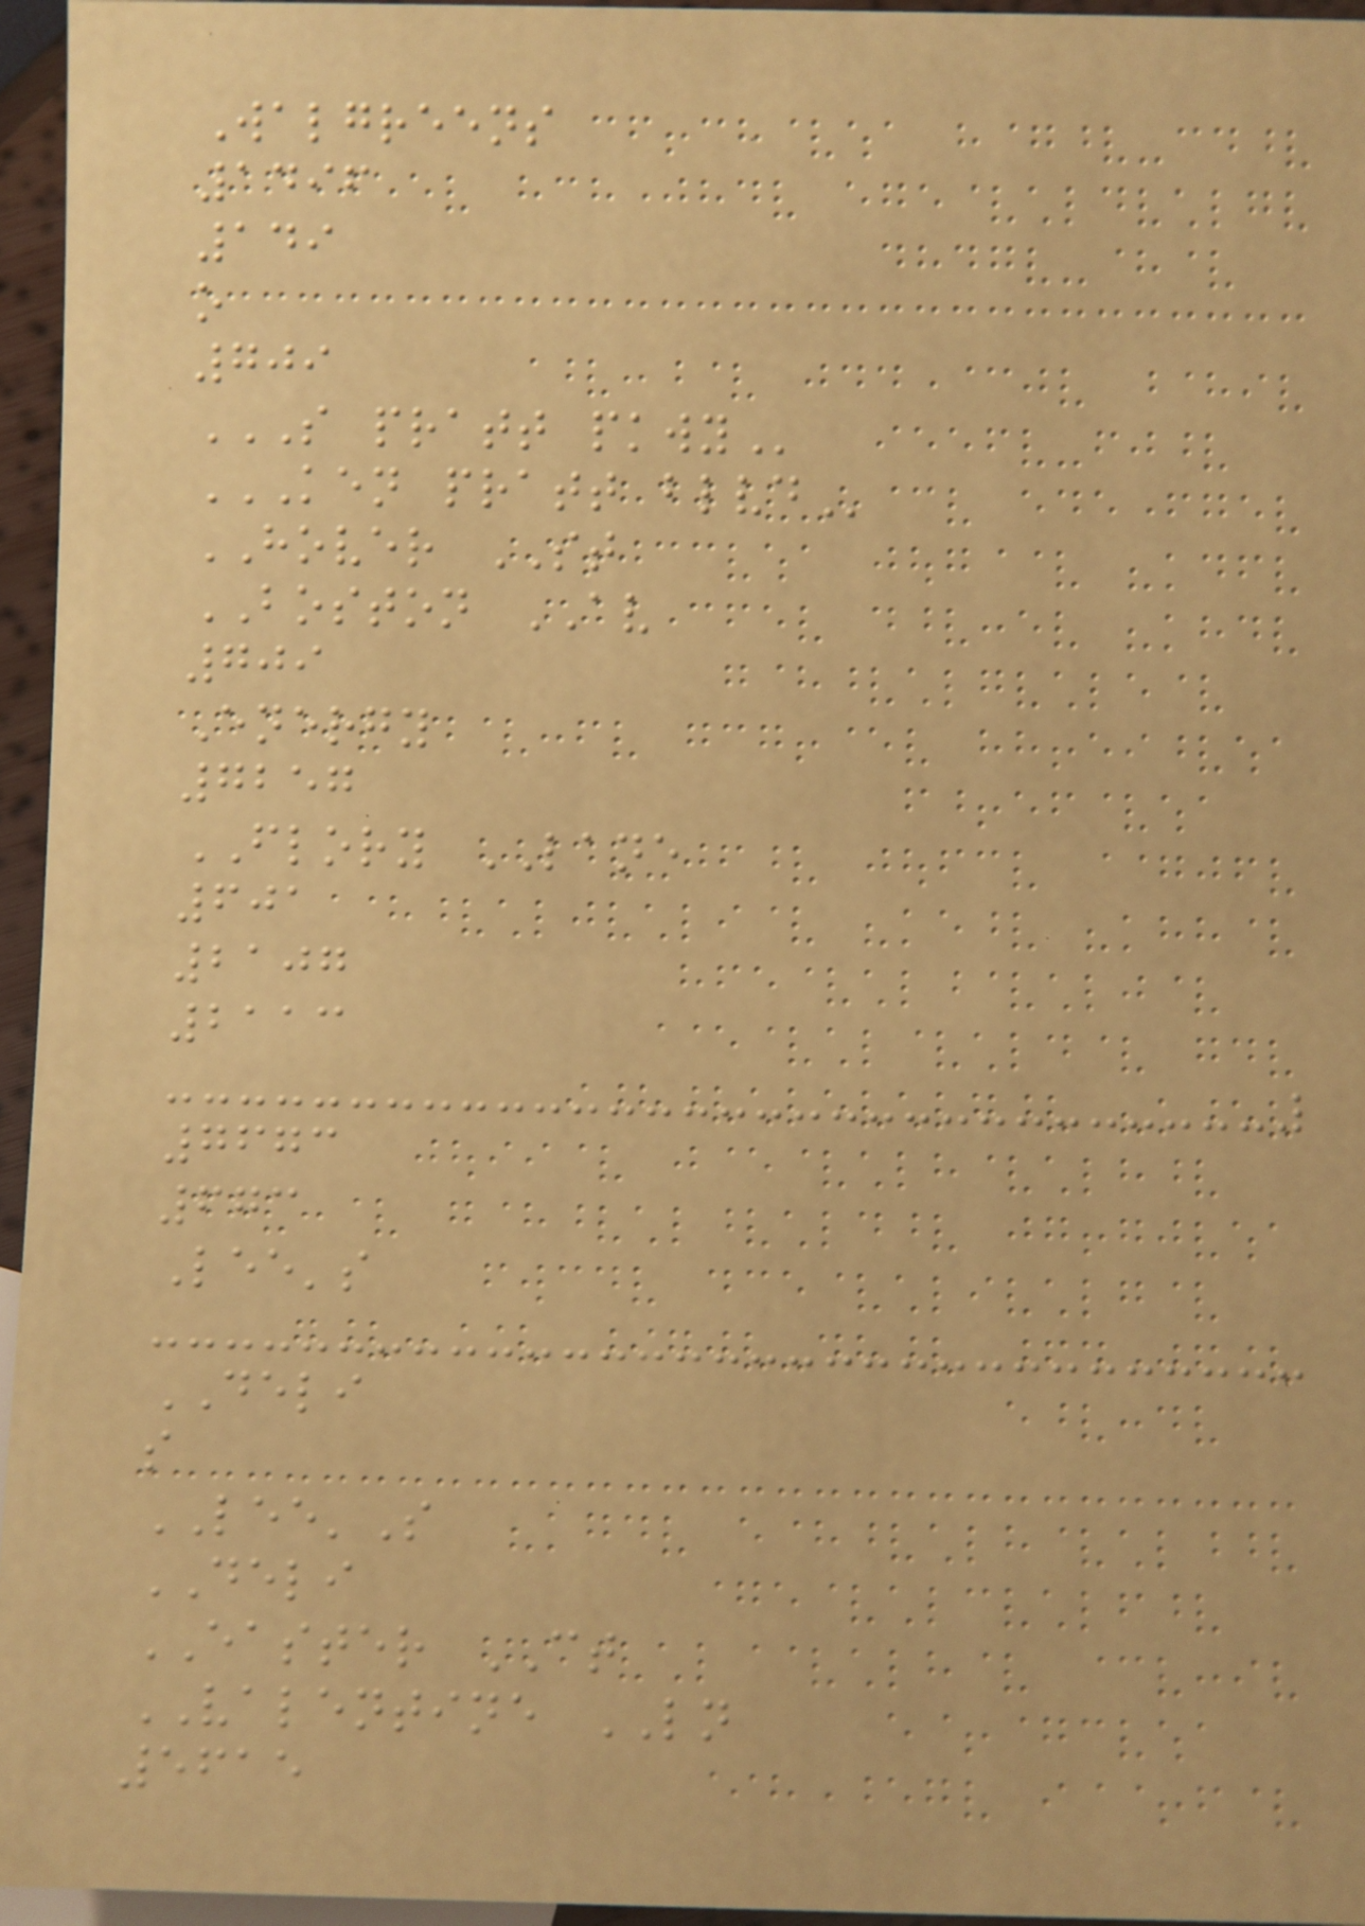Walgreens
1496
149
o
709
S PRATT PKWY
KEN PRATT BLVD
HOVER ST
BOSTON AV
709
Energy
7257
FLORY LANE
601
2107
2113
7673
673
Lee's
DELI
s
LEE'S
DELI
EASTER CT
VALENTINE LN
5615
